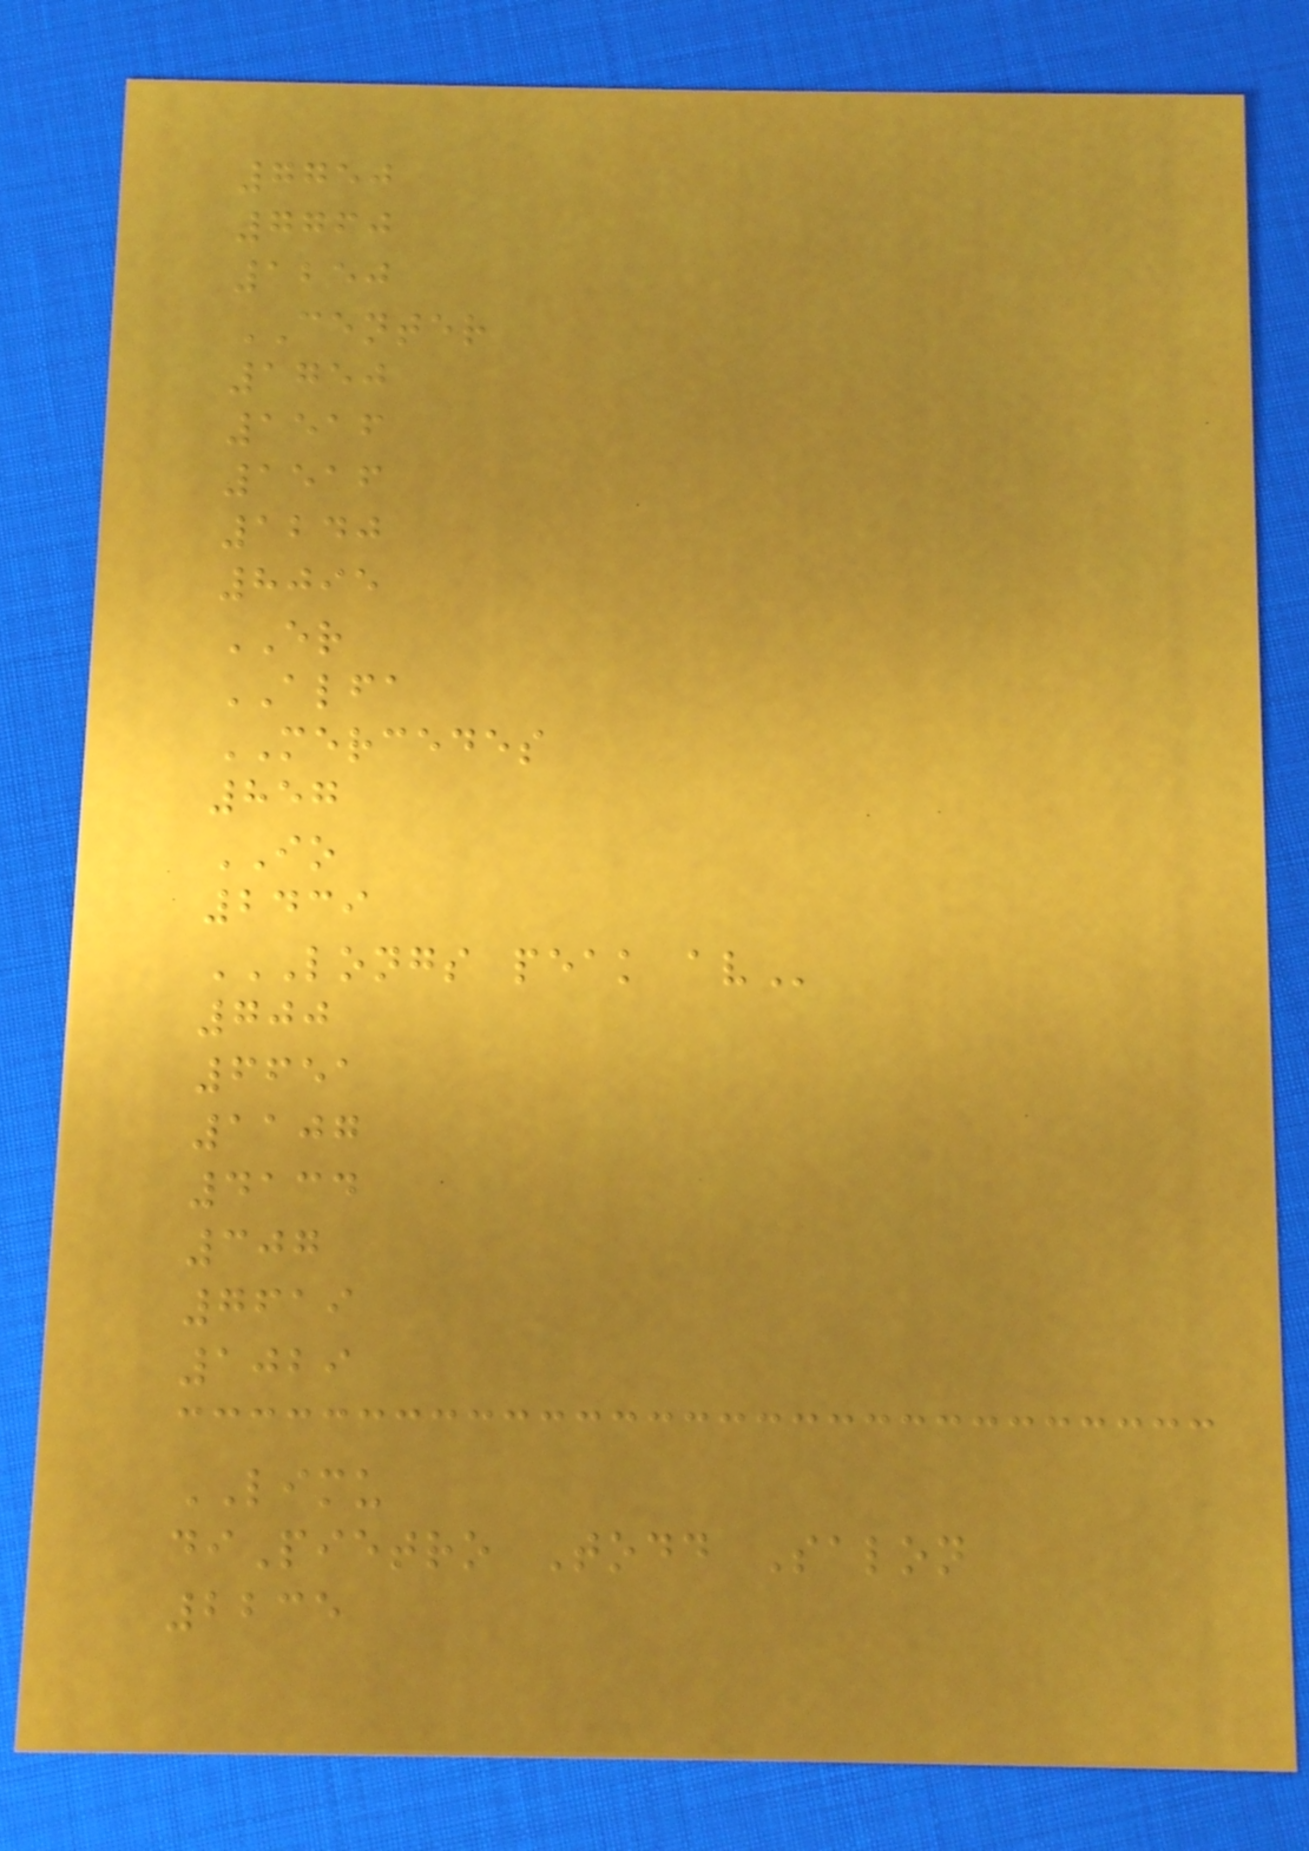7750
7760
1250
CENTER
1750
1516
1516
1240
8095
ER
ALFA
MERCEDES
857
IO
2439
LONGS PEAK AV
700
6651
1107
4134
307
7619
1029
LIMU
diPietro Todd Salon
2235
